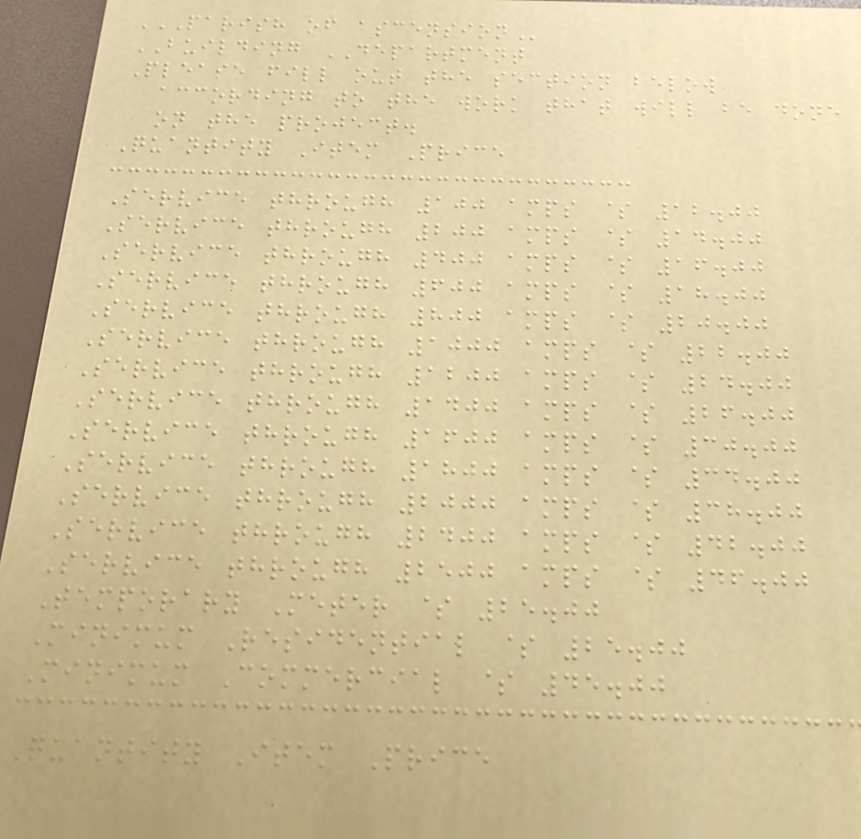PARISH OF ASCENSION
BUILDING DEPARTMENT
Please fill out the section below
according to the work that will be done
on the project.
Quantity Item Price
Service through 100 amps $ 12.00
Service through 200 amps $ 14.00
Service through 400 amps $ 16.00
Service through 600 amps $ 18.00
Service through 800 amps $ 20.00
Service through 1000 amps $ 22.00
Service through 1200 amps $ 24.00
Service through 1400 amps $ 26.00
Service through 1600 amps $ 30.00
Service through 1800 amps $ 34.00
Service through 2000 amps $ 38.00
Service through 2400 amps $ 42.00
Service through 2500 amps $ 46.00
Temporary Meter $ 25.00
Minimum Residential $ 25.00
Minimum Commercial $ 45.00
Quantity Item Price
